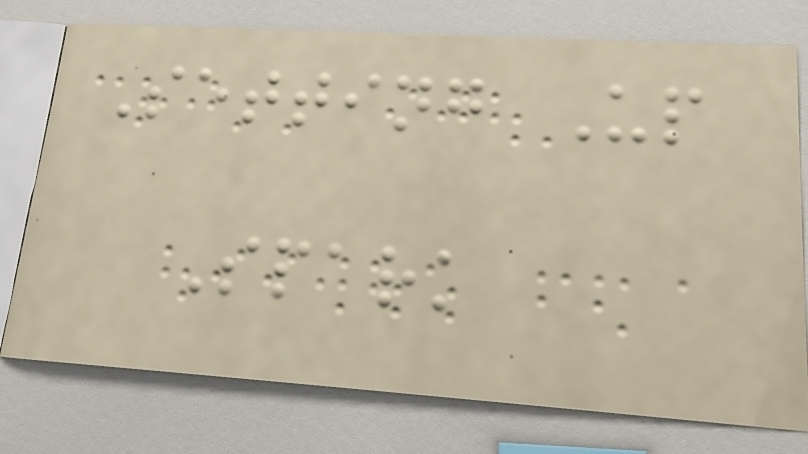Setting Up
Spark
